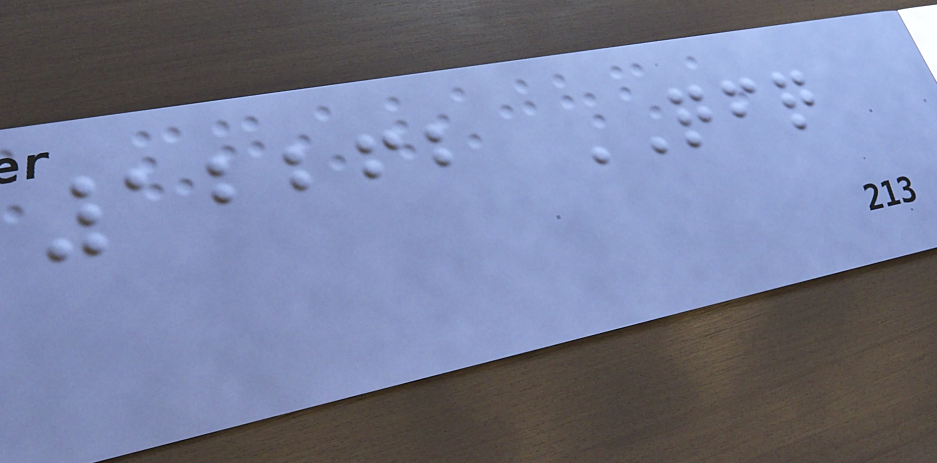12262 QFQ
